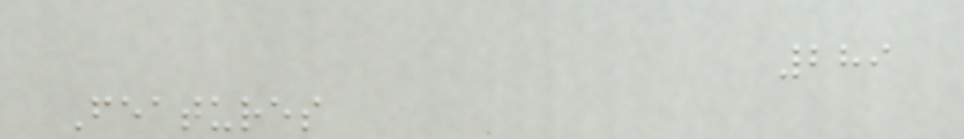289
Features
